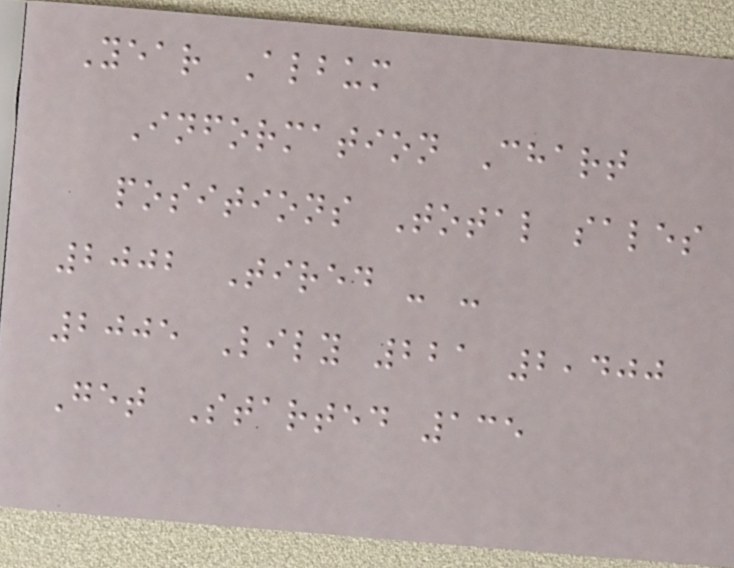Year Album
Information Chart
positions Total sales
2002 Tired - -
2005 Lily 221 2,400
Get Started 135
